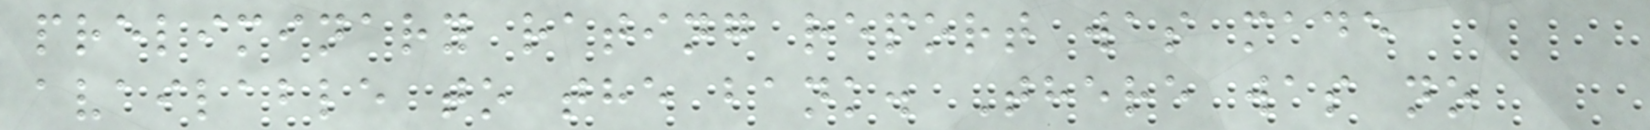preliminary rating report was made
available to the bank. There was no
